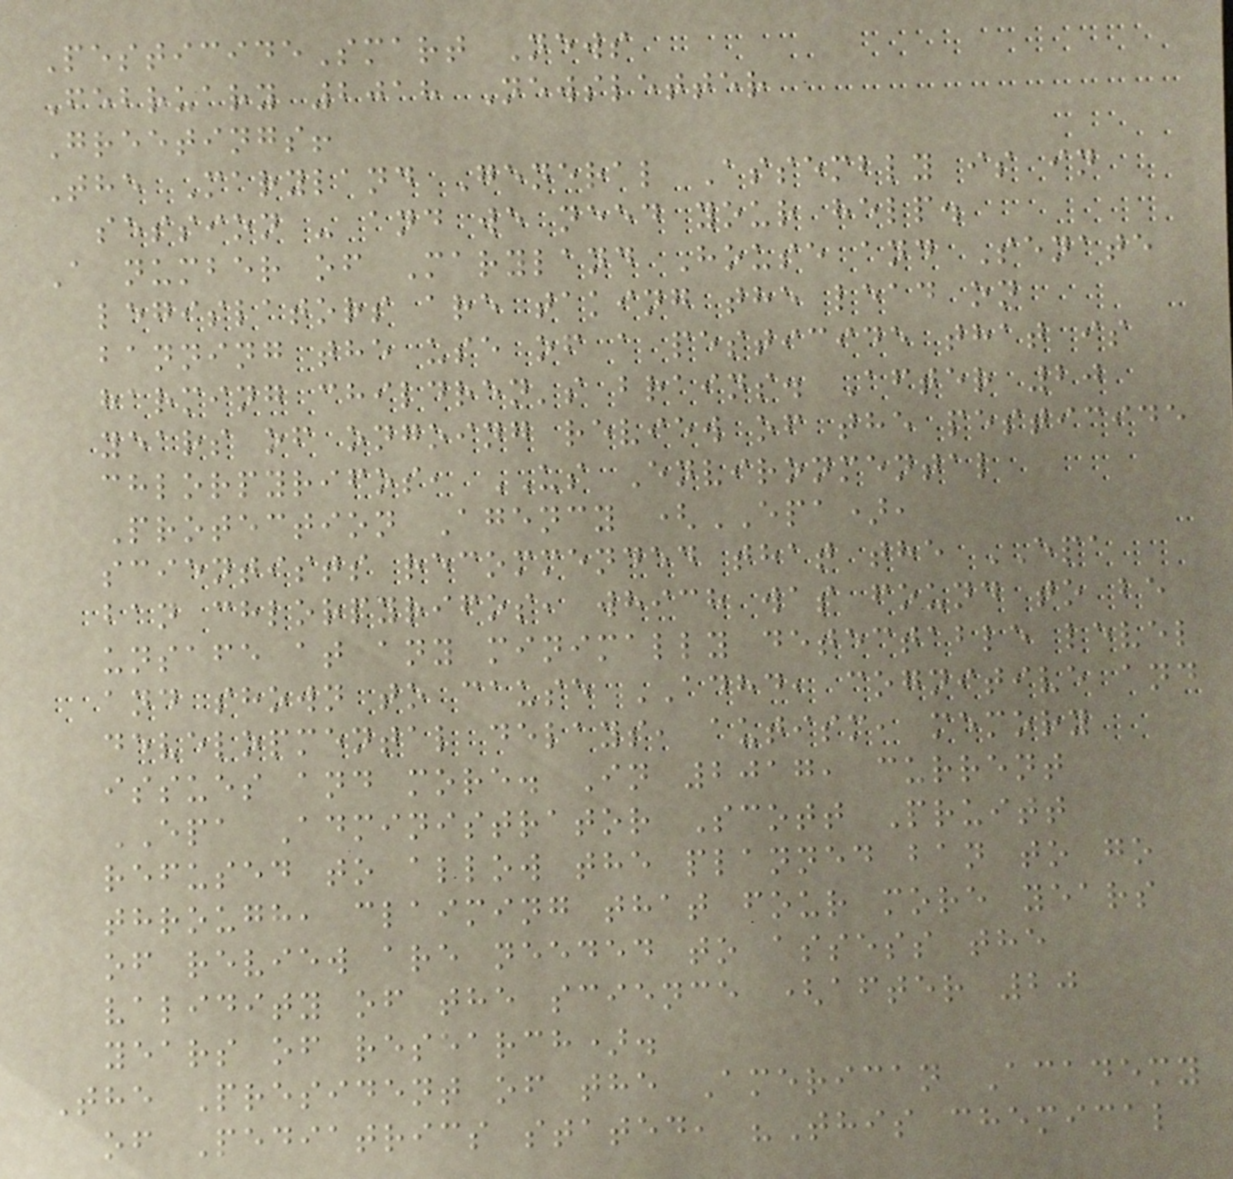PesticideSmart News
February 2018 Newsletter
Greetings!
The Maryland General Assembly is in
session - and we need your help.
A number of Maryland House and Senate
legislators are taking the lead on
banning the use of a pesticide that is
harming children's brains. After 20
years of ongoing review of the pesticide
chlorpyrifos, US Environmental
Protection Agency (EPA),
scientists recommended that the EPA
ban chlorpyrifos, which was found to be
unsafe at any minimally detectable level
and shown to cause ADHD, cognitive and
developmental delays, autism, memory
issues and more. In 2017, current
EPA Administrator Scott Pruitt
refused to allow the planned ban to go
through, claiming that four more years
of review are needed to assess the
validity of the science (after 20
years of research).
The President of the American Academy
of Pediatrics stated, "This chemical
